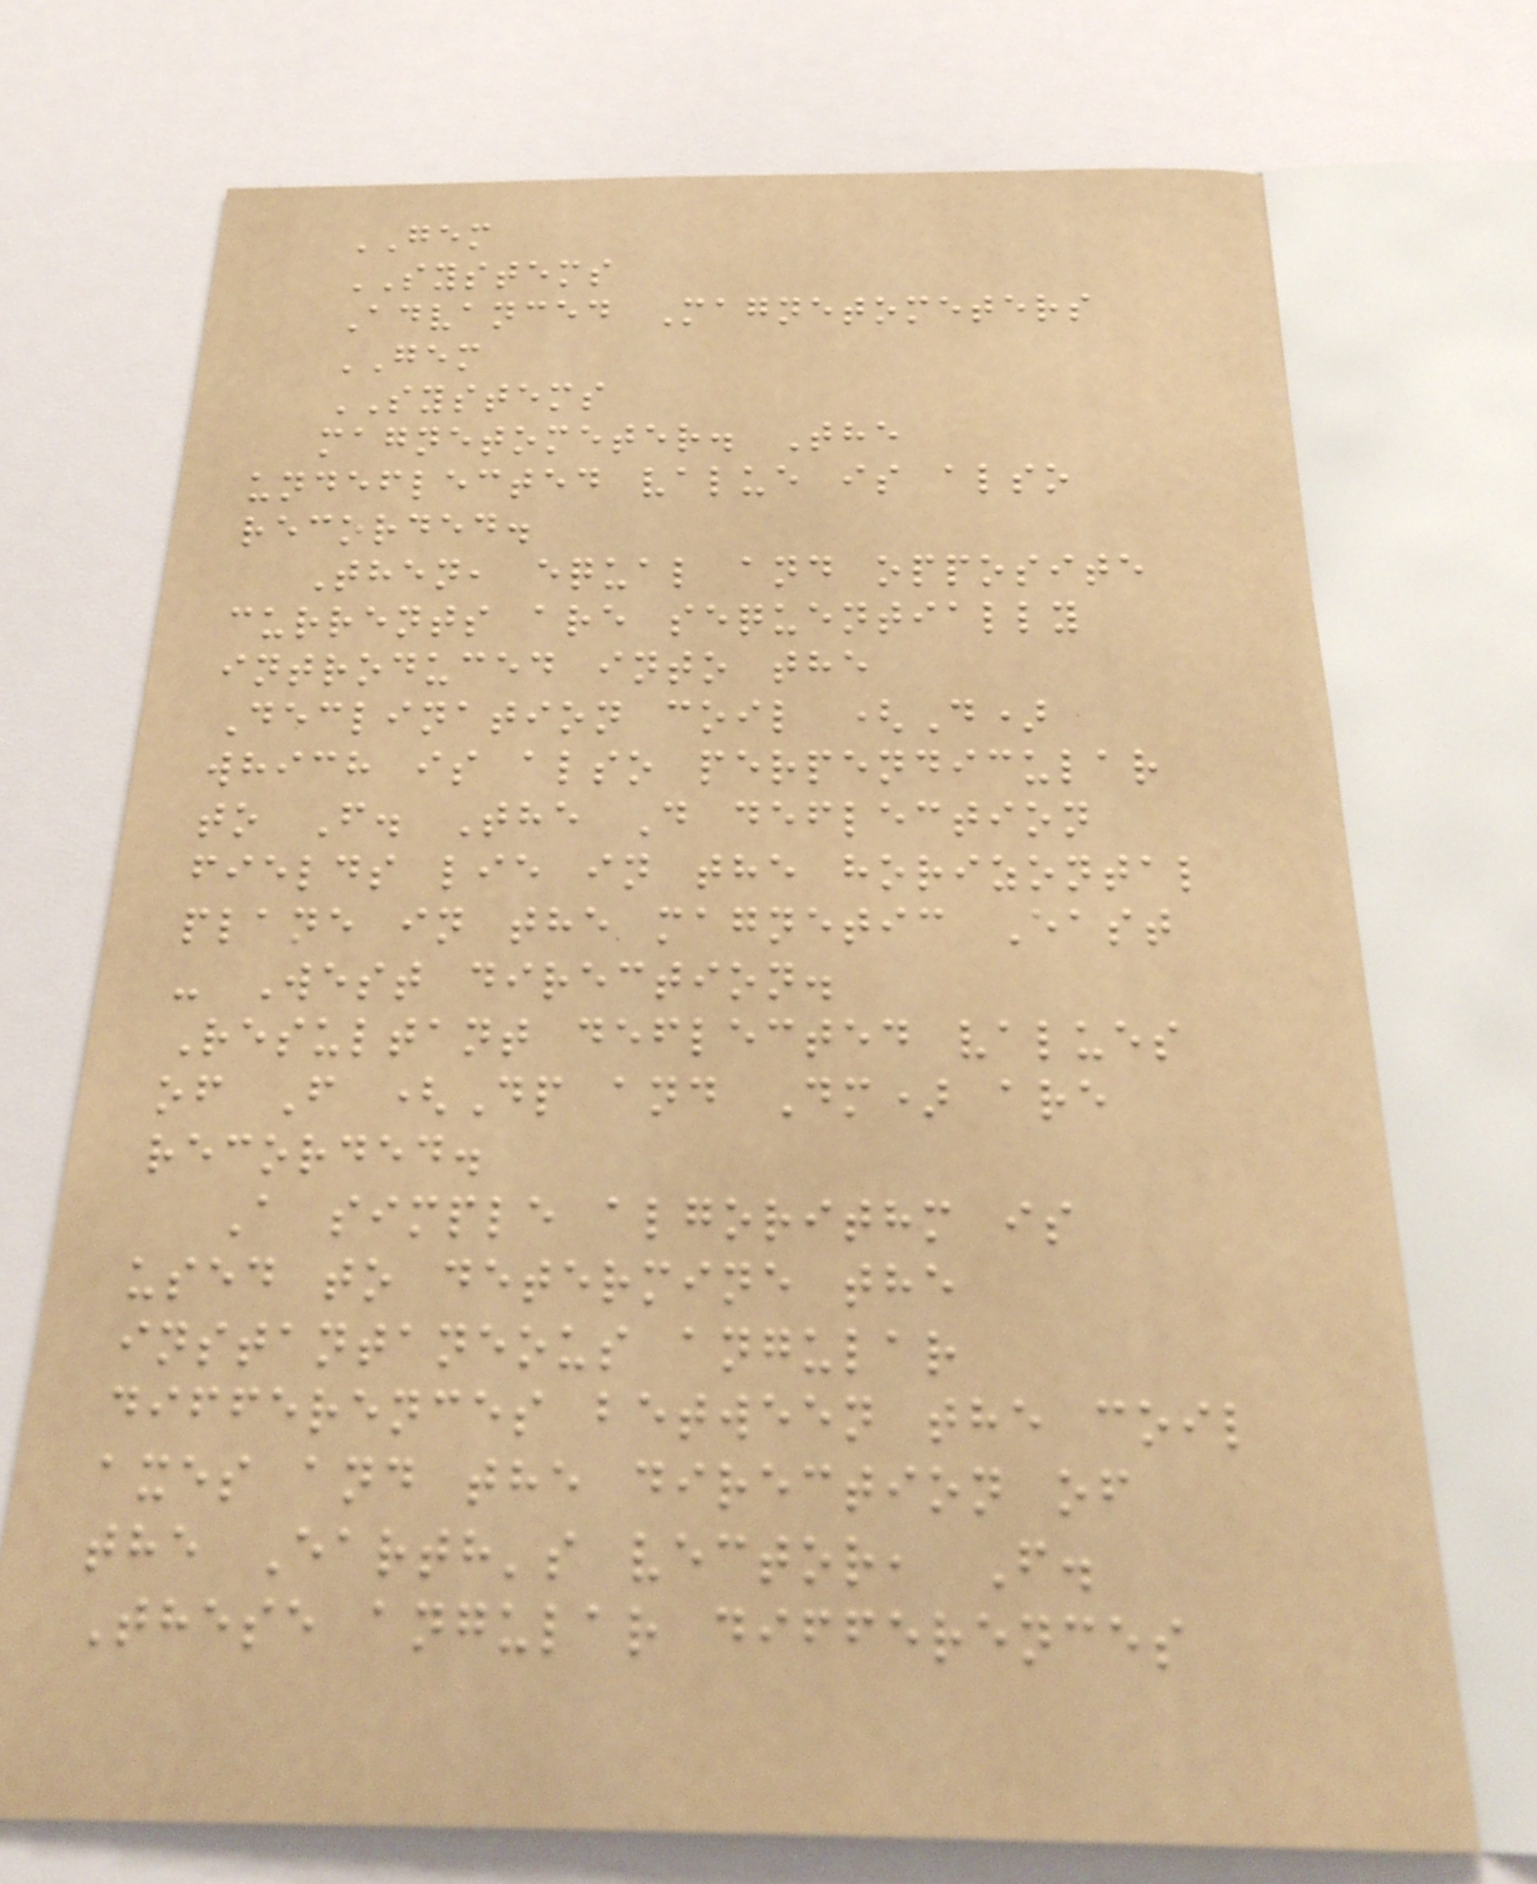GEM
SYSTEMS
Advanced Magnetometers
GEM
SYSTEMS
magnetometer. The
undeflected value is also
recorded.
Then, equal and opposite
currents are sequentially
introduced into the
Declination coil (D)
which is also perpendicular
to F. The D deflection
fields lie in the horizontal
plane in the magnetic East
- West direction.
Resultant deflected values
of F (Dp and Dm) are
recorded.
A simple algorithm is
used to determine the
instantaneous angular
differences between the coil
axes and the direction of
the Earth's vector, F.
These angular differences
